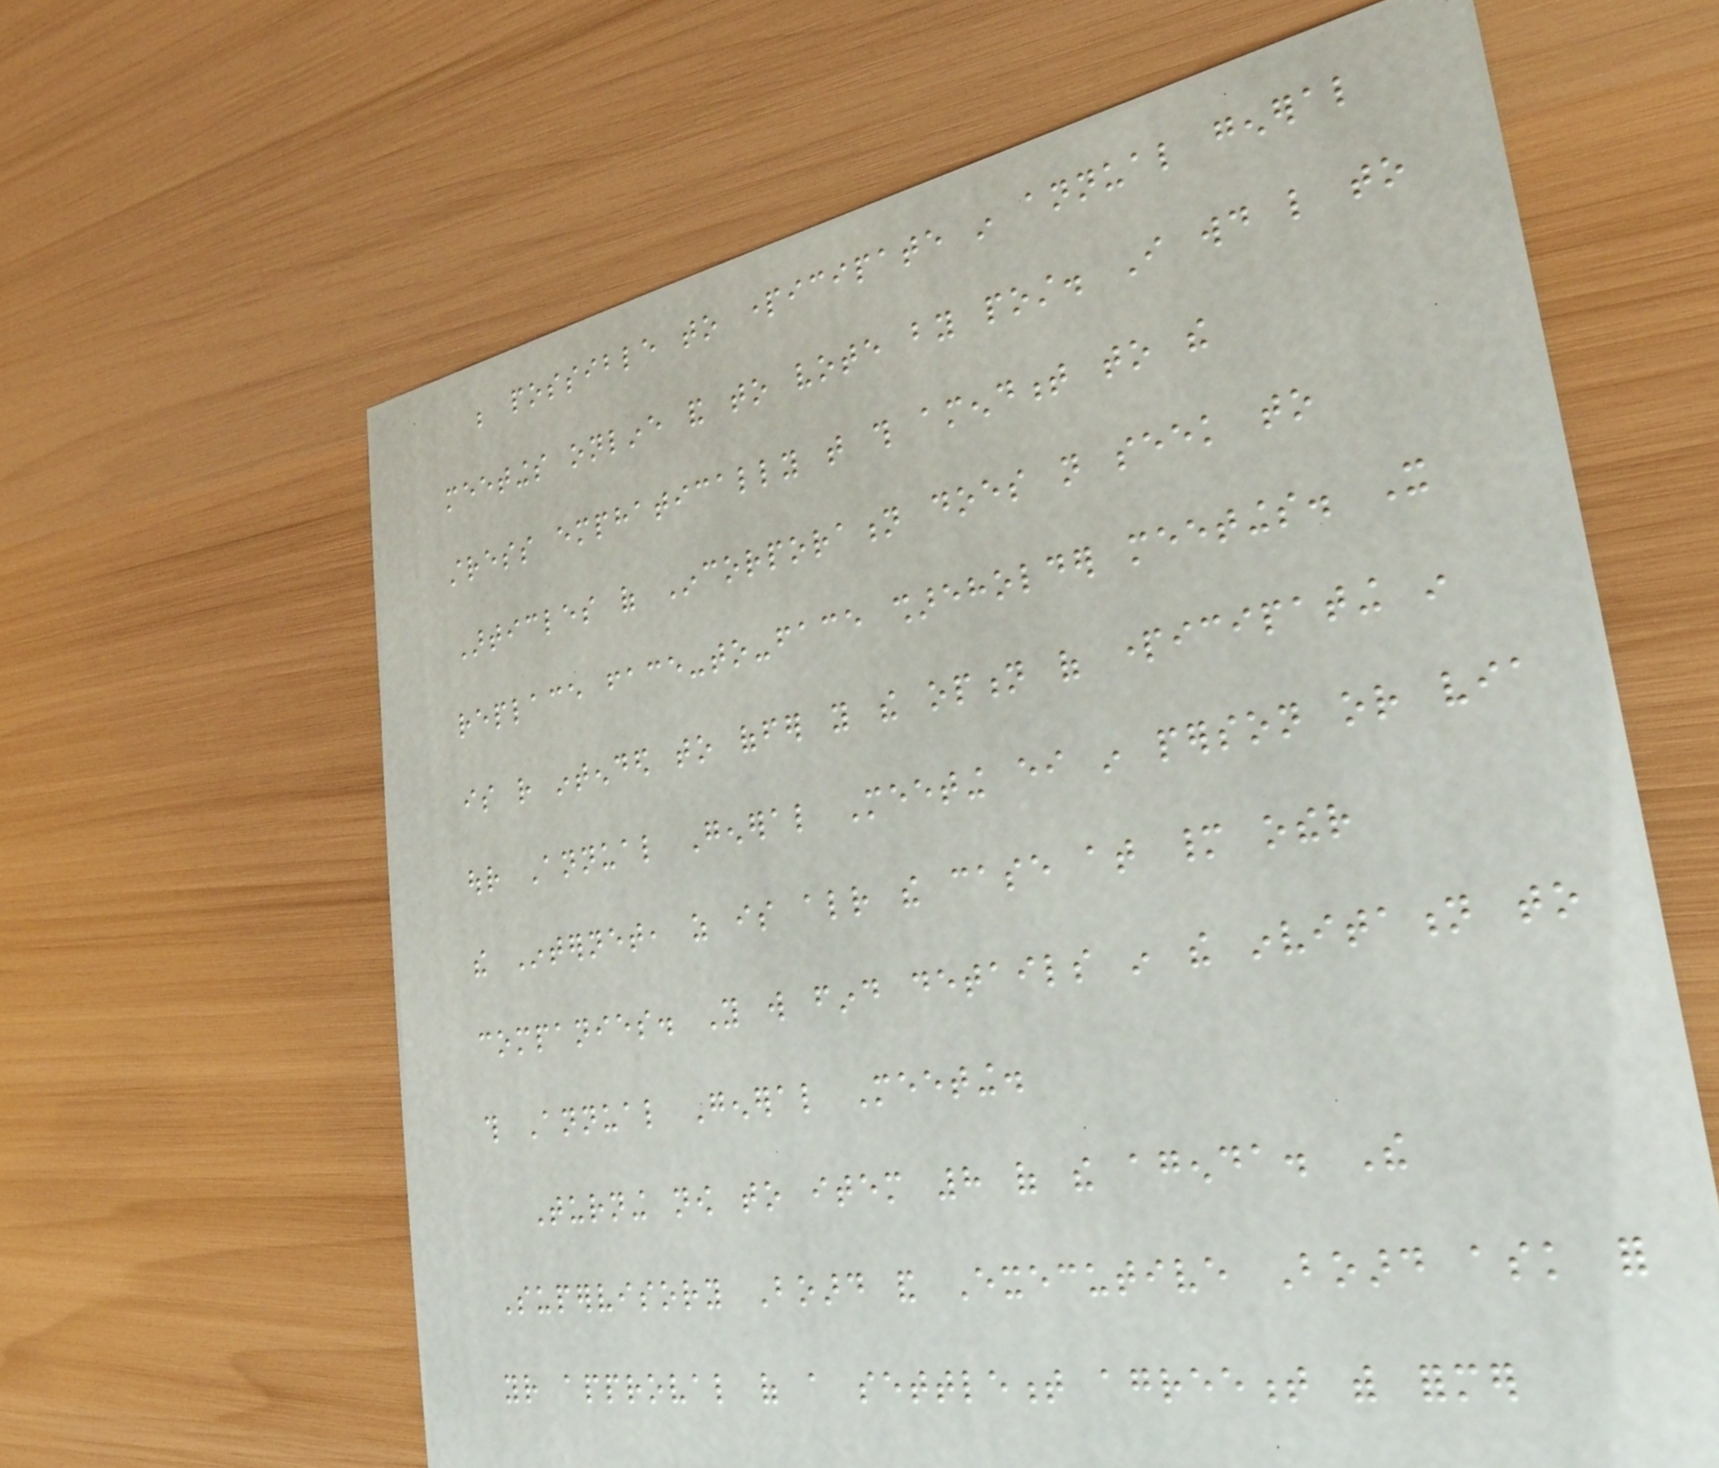be possible to participate in annual general
meetings online and to vote by post. I would like to
stress emphatically that this amendment to the
Articles of Incorporation does not seek to
replace face-to-face shareholder meetings. It
is rather intended to offer you the option of participating in
our Annual General Meeting either in person or via
the Internet, as is already the case at many other
companies. You will find details in the invitation to
this Annual General Meeting.
Turning now to item 8 of the agenda. The
Supervisory Board and Executive Board ask for
your approval of a settlement agreement with former
